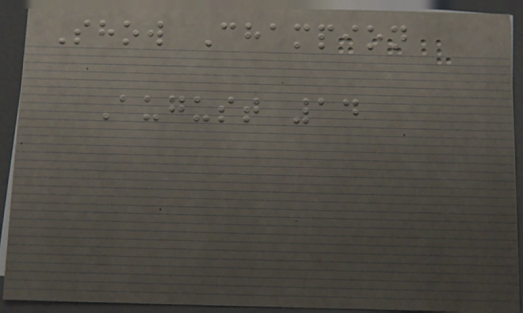Show Champion
August 14
